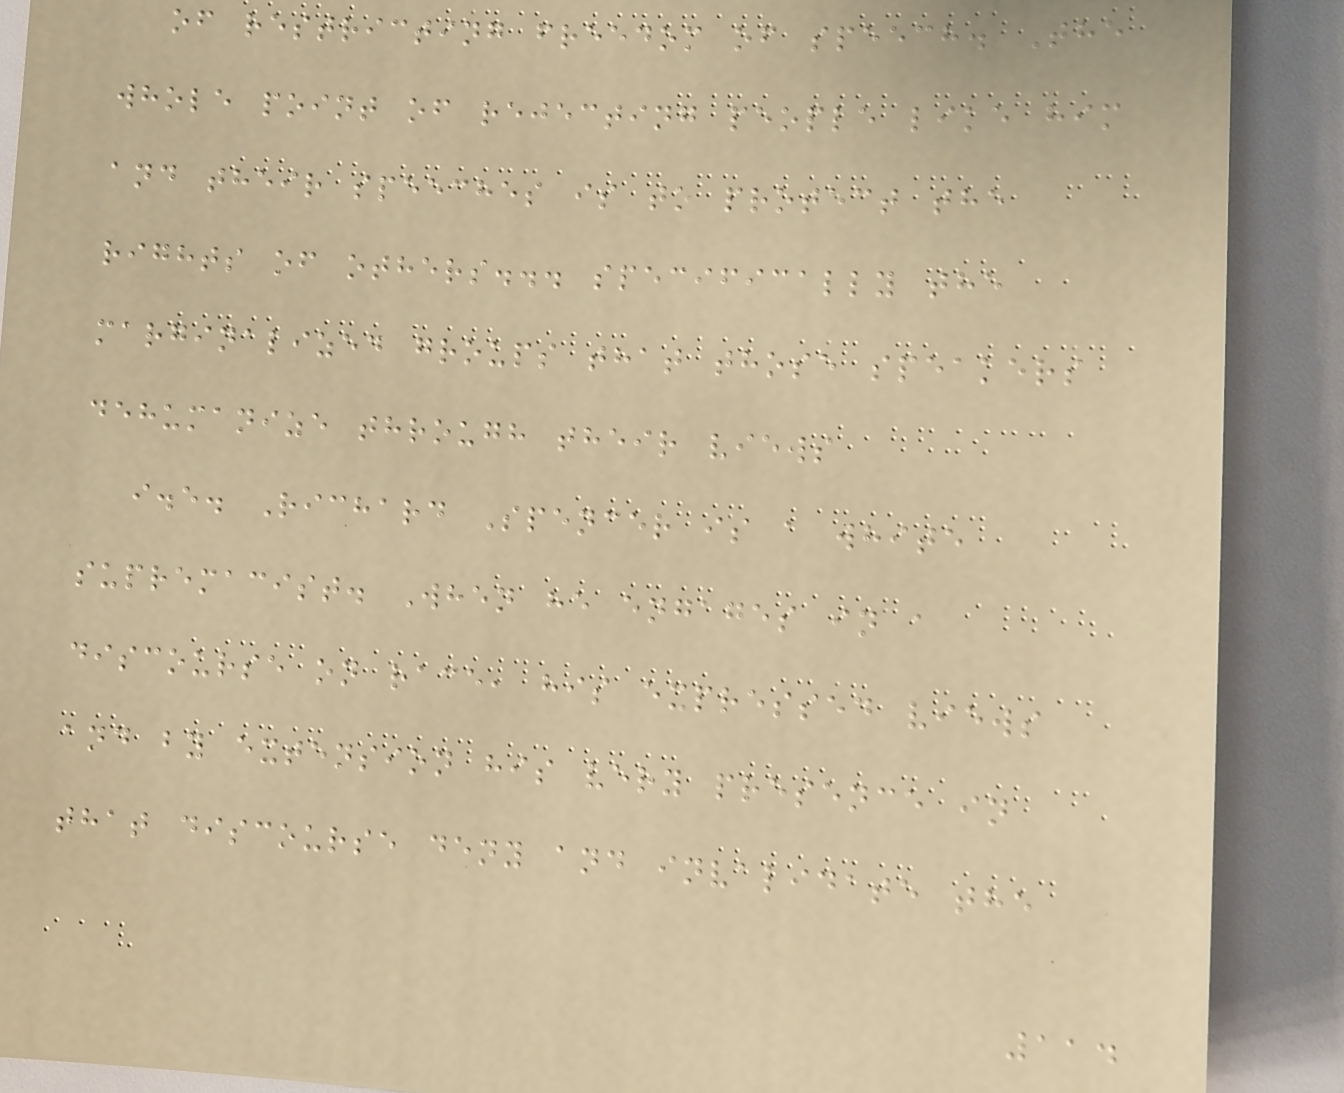of restricting freedom of speech. The
whole point of rejecting people like him
and their speeches is to protect the
rights of others... specifically the
marginalized groups that those speakers
dehumanize through their views
i.e. Richard Spencer is a white
supremacist. When he engages in a
discourse on race, his expressed views
and by extension his very presence in
that discourse deny and invalidate the
114
